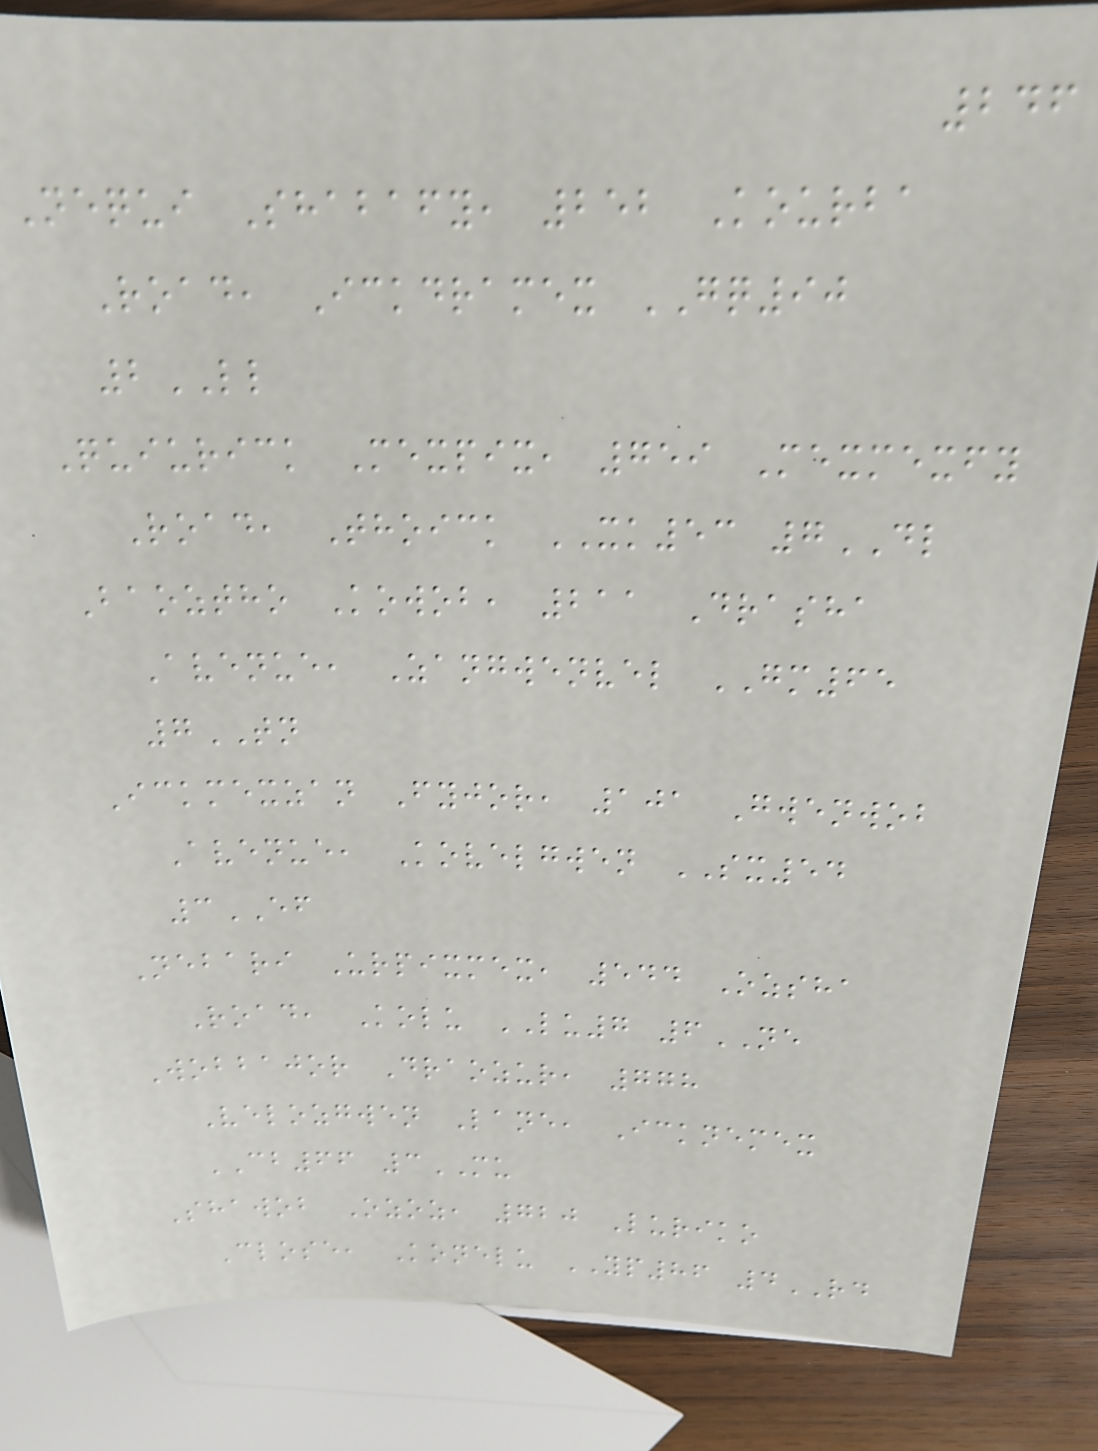246
Nequi Shabafy, 252 Kourba
Road, Ickdramex GQ90
2LL
Quiurick Mexpix, 759 Mexmexfy
Road, Thoick XK53 7DL
Baoztho Kowob, 211 Drasha
Avenue, Zangwenvel GM65
7TN
Ickmexzan Fyjor, 101 Gwenwob
Avenue, Kovelgwen SX54
3EF
Nebari Urpixmex, 544 Ozsha
Road, Kolu LU7 6NE
Wobbajor Draozur, 778
Velozgwen Lane, Icknemex
CB66 3MU
Shawob Ozoz, 720 Luriko
Close, Konelu YP86 4RD
